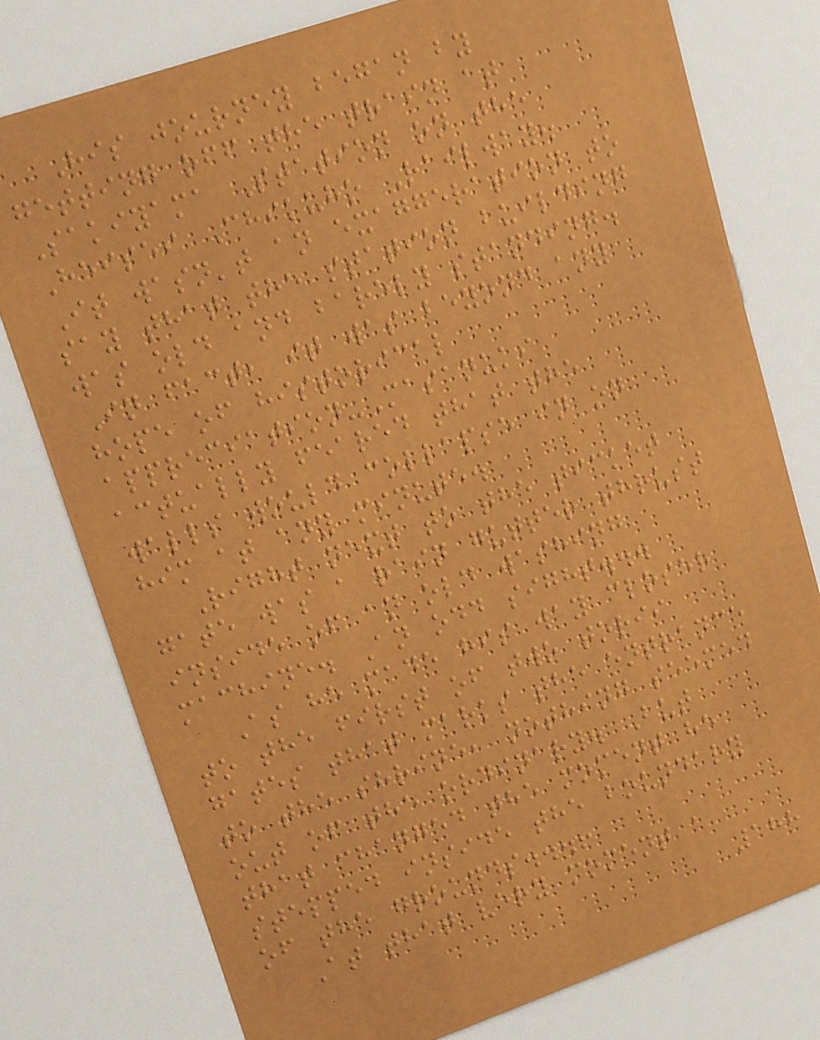His journey began by
getting off the train at
Sakiyama Station on the
Heisei Chikuho Railway.
It wasn't an exaggeration to
say that the station building
was old and barely standing.
In fact, it was beyond any
hope of historical
appreciation-Masanuki
actually feared that the
walls would collapse in on
him at any minute.
Right next to the ticket
gate was a rain gutter thrust
inside of an old washing
machine. An odd sight...
As he made his way closer
to the first of two torii
gates that marks the entrance
to the shrine, nothing seemed
out of the ordinary. But
that changed the moment he
stepped inside the boundary
of the grounds...!
At that very moment a
188
